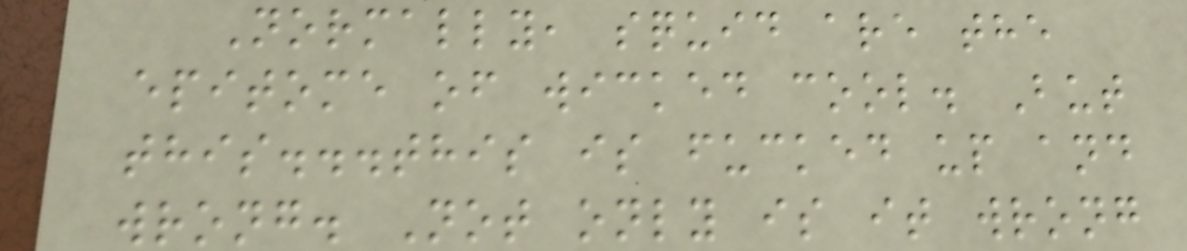Normally, squid are the
epitome of wicked cool. But
this...this is fucked up and
wrong. Not only is it wrong
